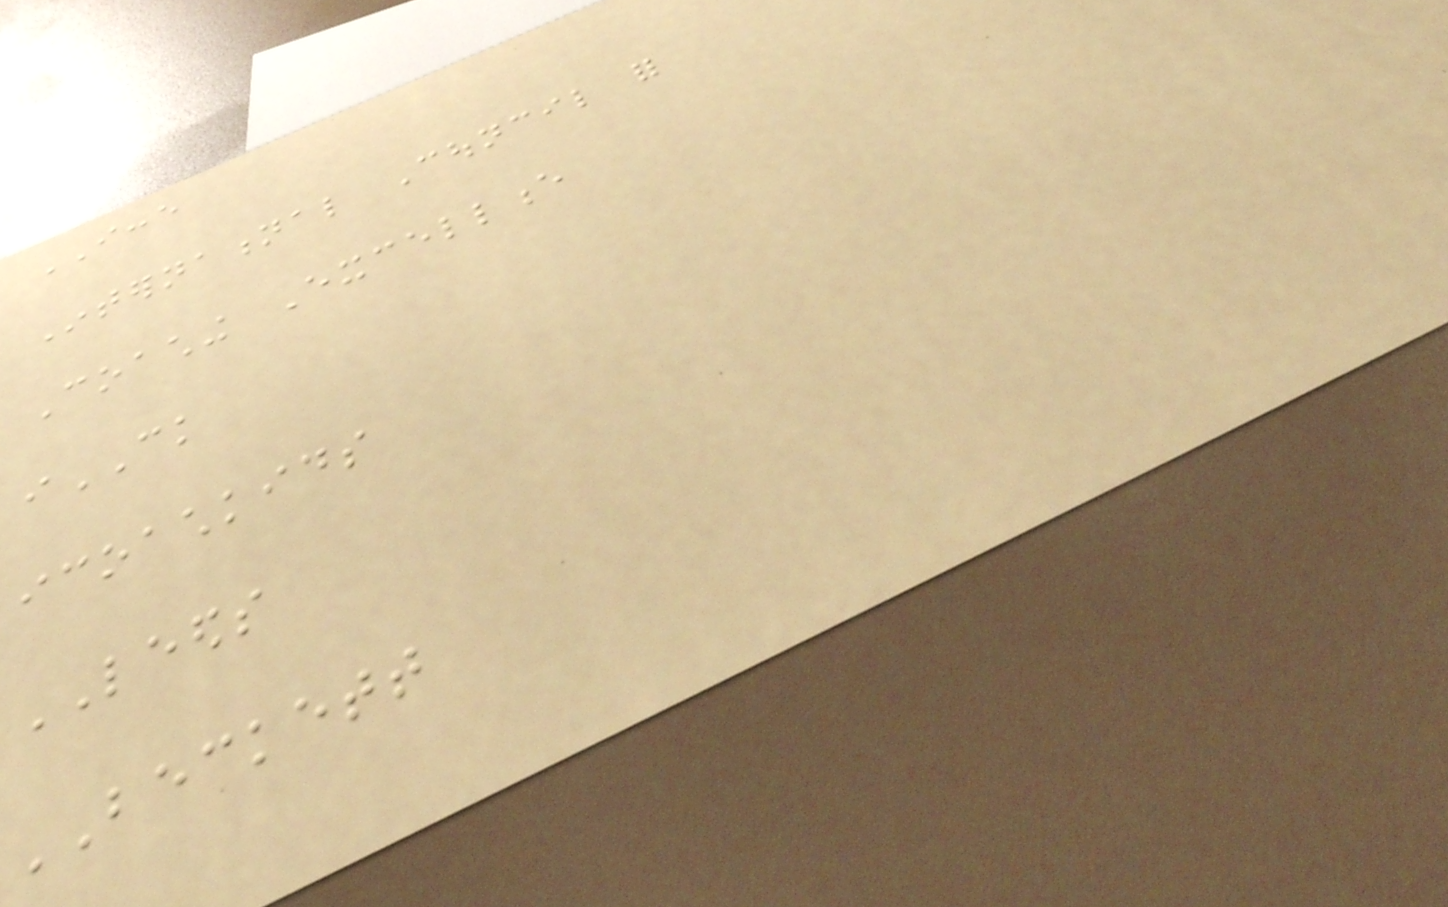ICCE
International Council for
Coaching Excellence
iCK
icoachkids
LEEDS
BECKETT
